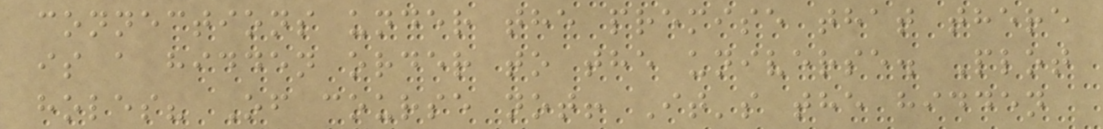connections under the premise that there
is a hidden order to the universe. Plot
holes? Of course not! It's the hidden
